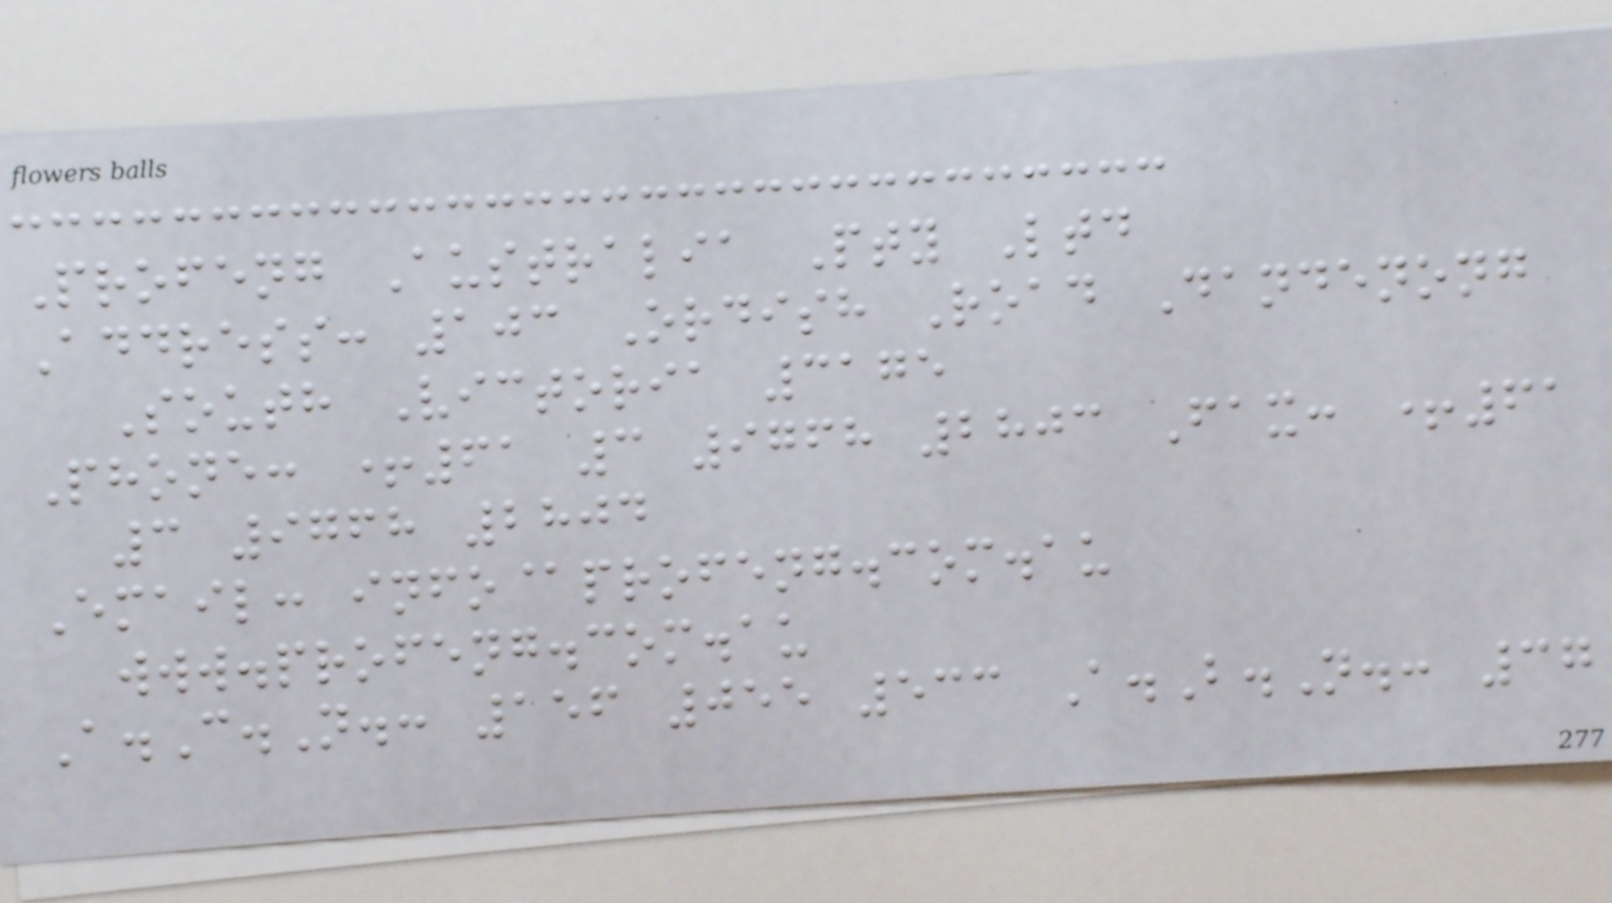Profeng Australia Pty Ltd
Address: 103 Ordish Road Dandenong
South Victoria 3175
Phone: +61 3 9768 2803 Fax: +61
3 9768 2804
Email: info@profeng.com.au
www.profeng.com.au
A.C.N.: 156 055 533 A.B.N.: 37
